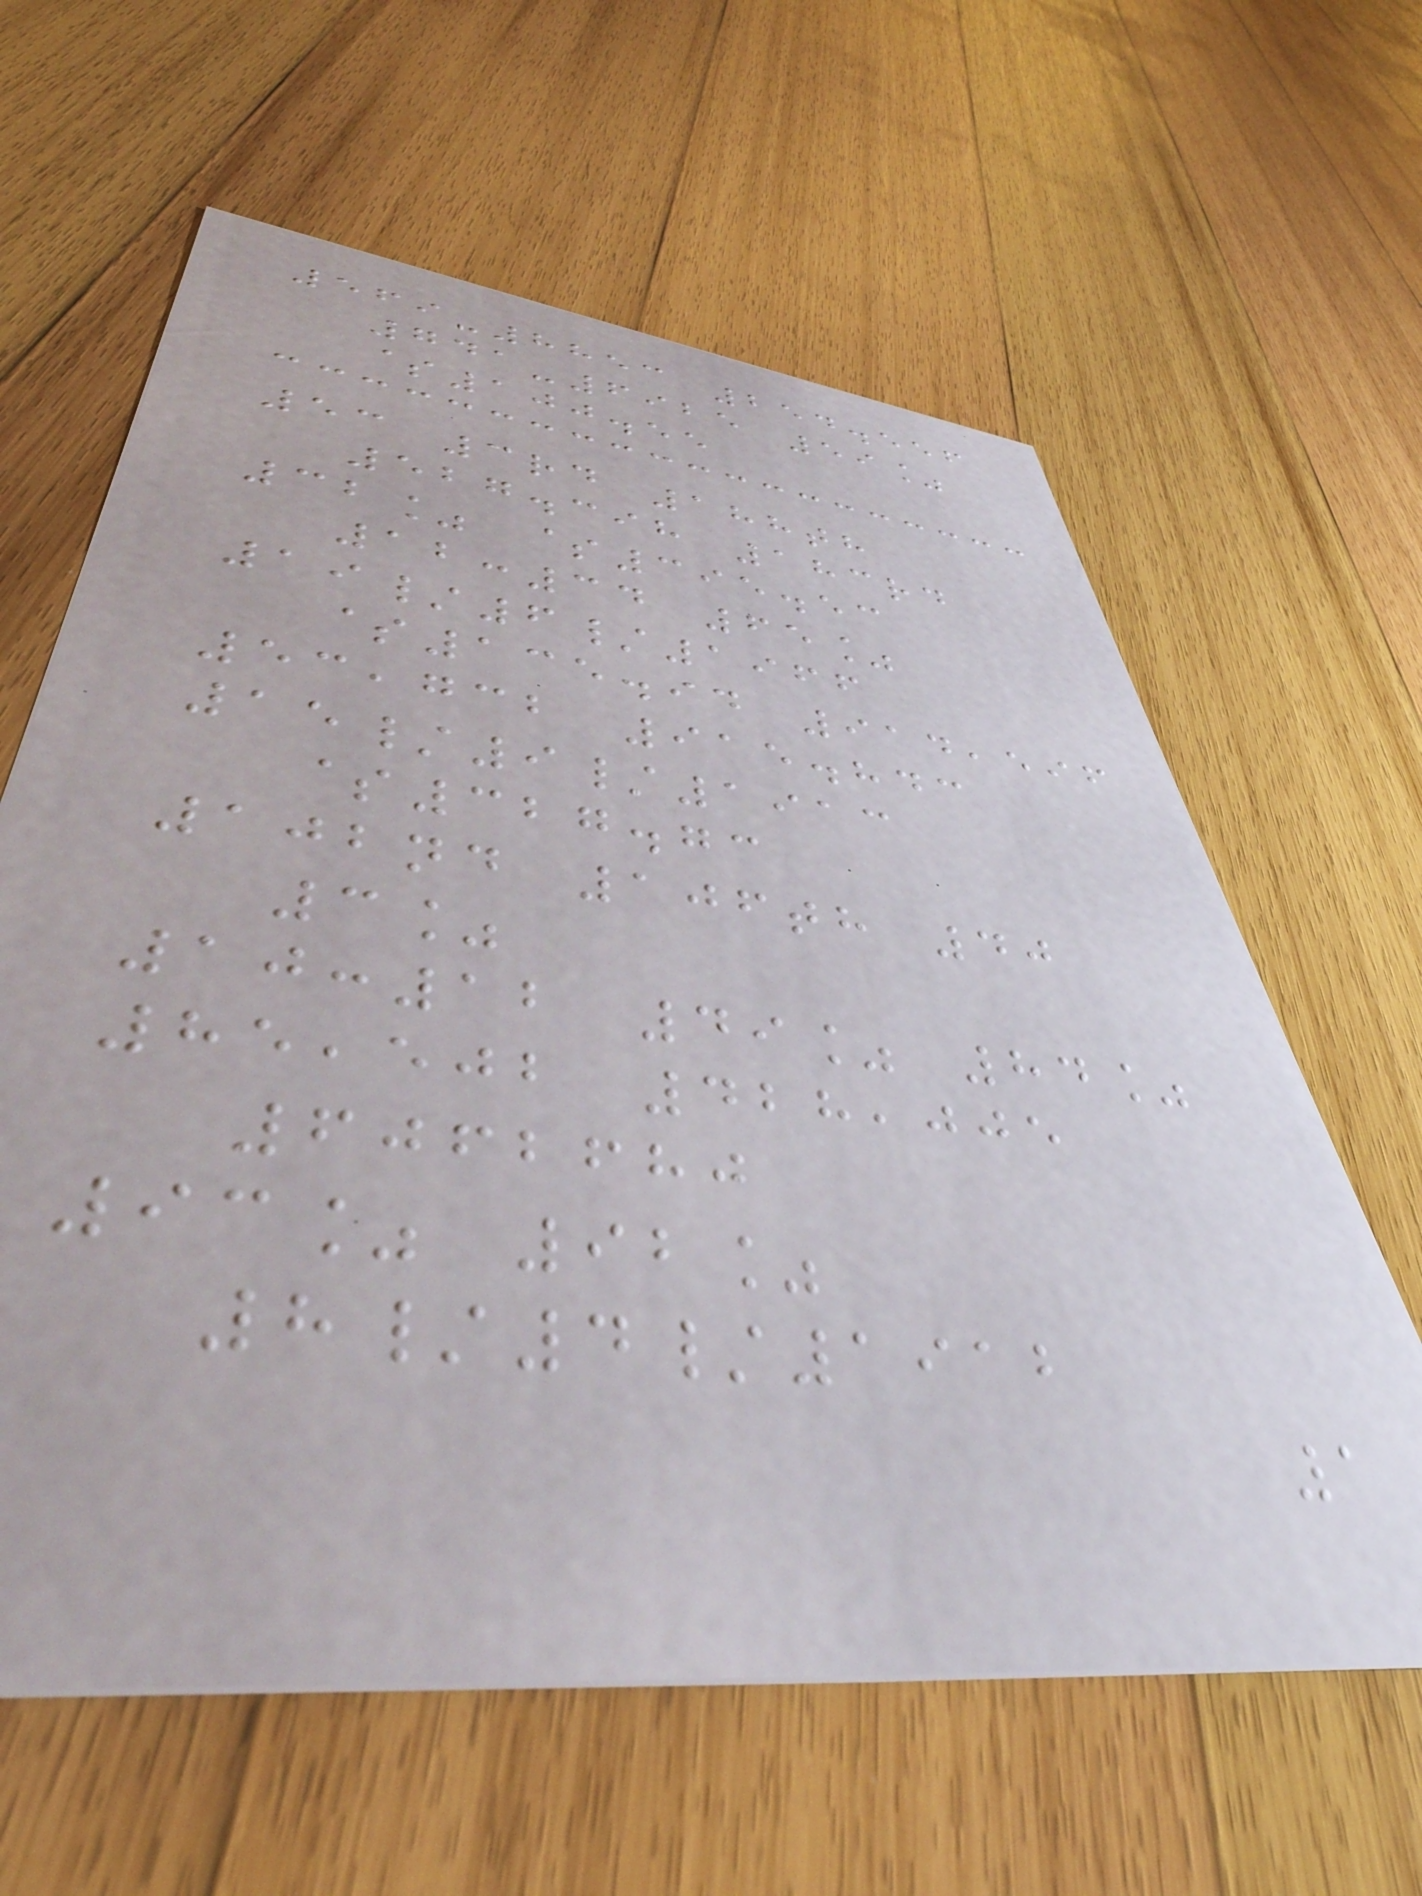569-8853 254.556
741-6925 59%
$100.55
53 3rd 188th
527.398 183rd
32% $395.53
12:34 65%
19/6/1966
$135.94 914,596
53,732 915.843
15/9/1913
$327.73
102nd 106th 40
3%
10:12 49% 84%
85,502 428,005
6062680
93% 92%
8/4/1912
1
